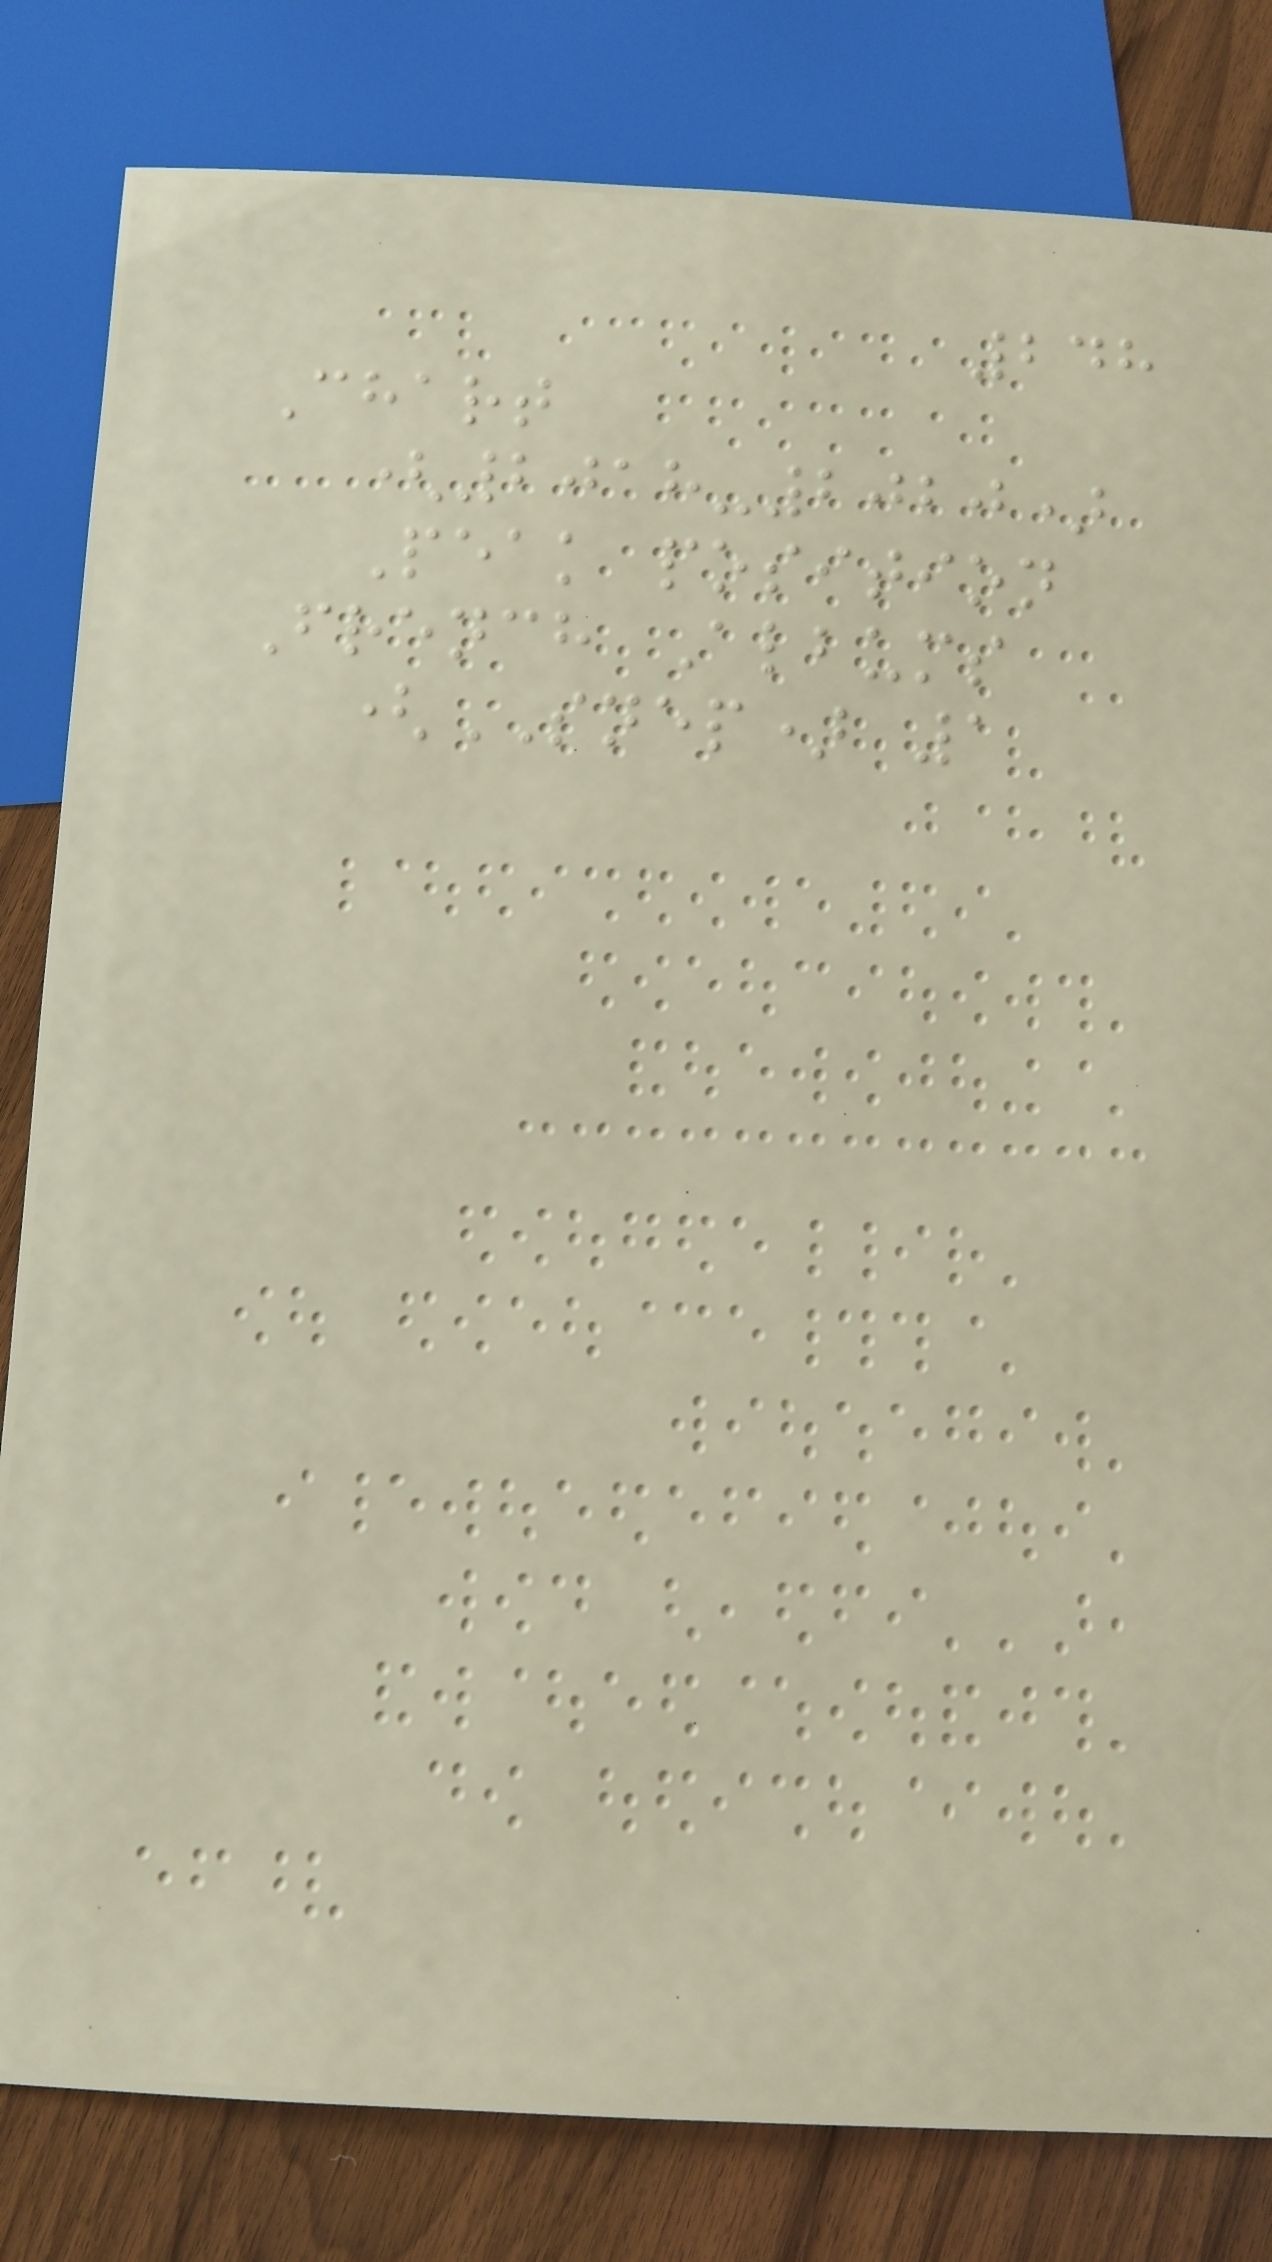248
Chart
(2018-2020)
Peak position
French Albums
(SNEP) 1
